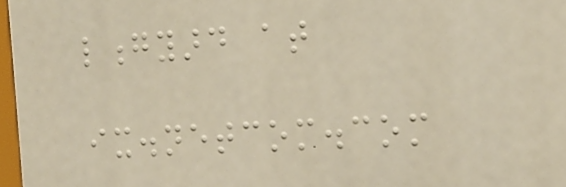longyard at
ix.netcom.com
